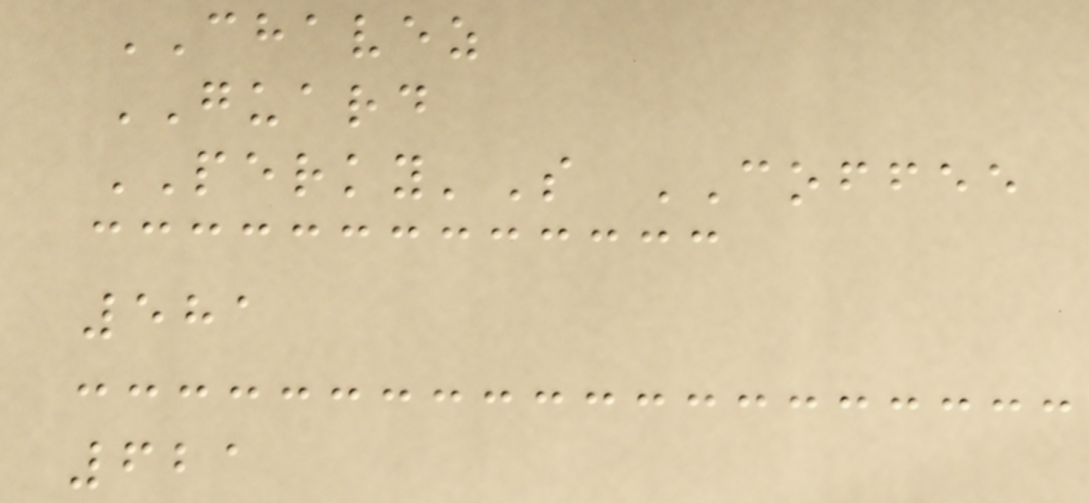CHAVEZ
GUARD
PERKY'S COFFEE
581
621
